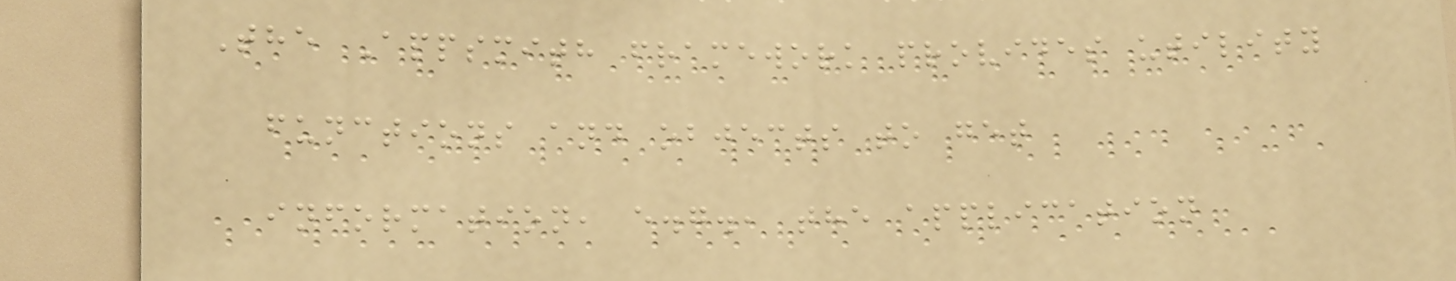The Appsmith framework provides utility
functions and objects to get
information, e.g., the application
